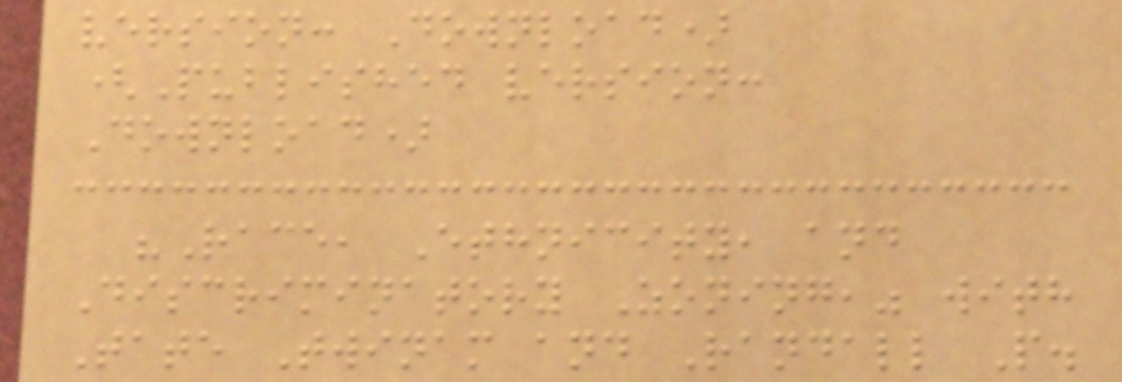version: Download)
(Published version:
Download)
"Race, Ethnicity, and
Discriminatory Zoning," with
Tate Twinam and Randall P.
